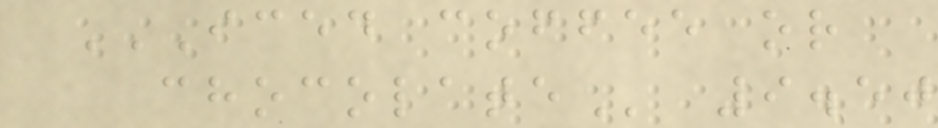ICED COFFEE OR
CHOCOLATE 9.50
